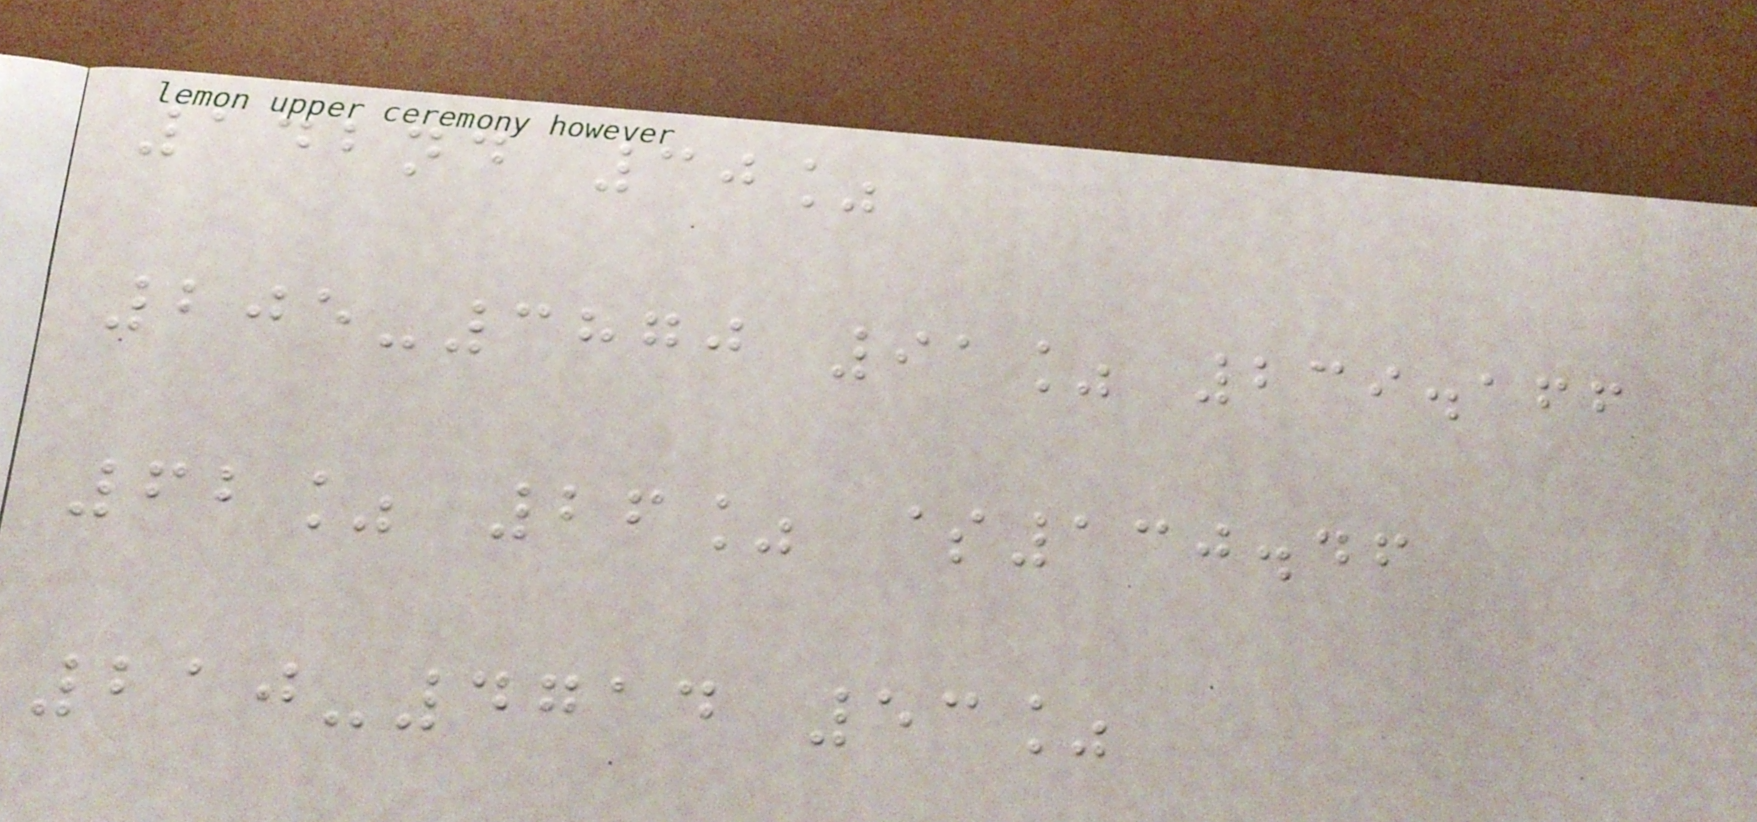142nd 30%
205-3870 91% 239.166
62% 26% $130.46
210-4714 53%
